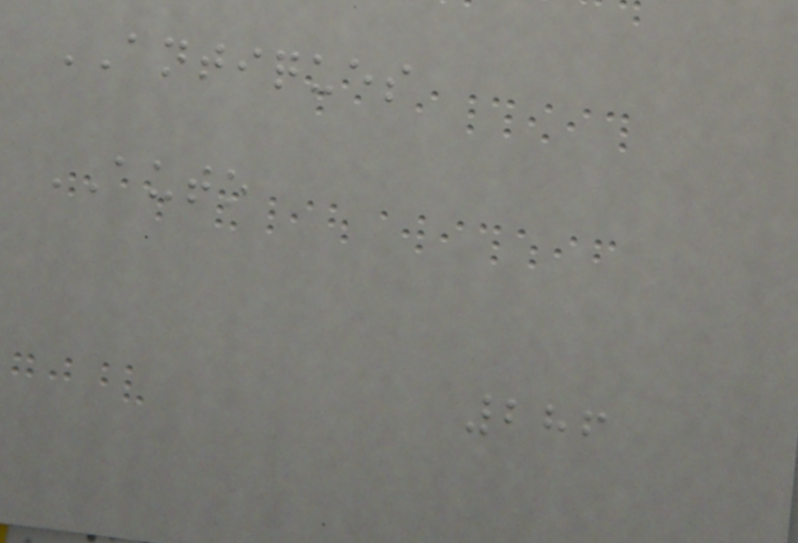ANTIQUES
AUTO
286
